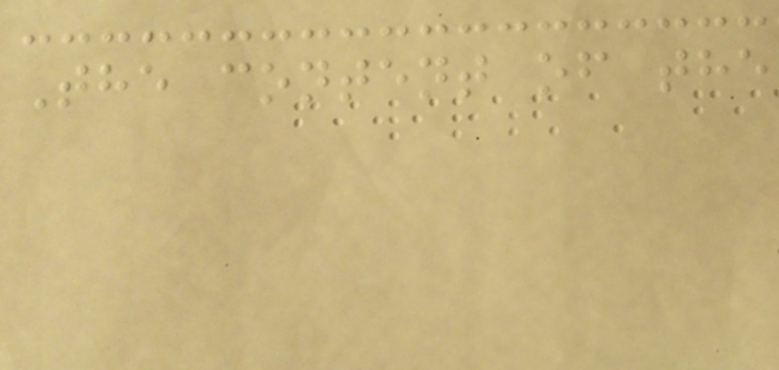The content of the
